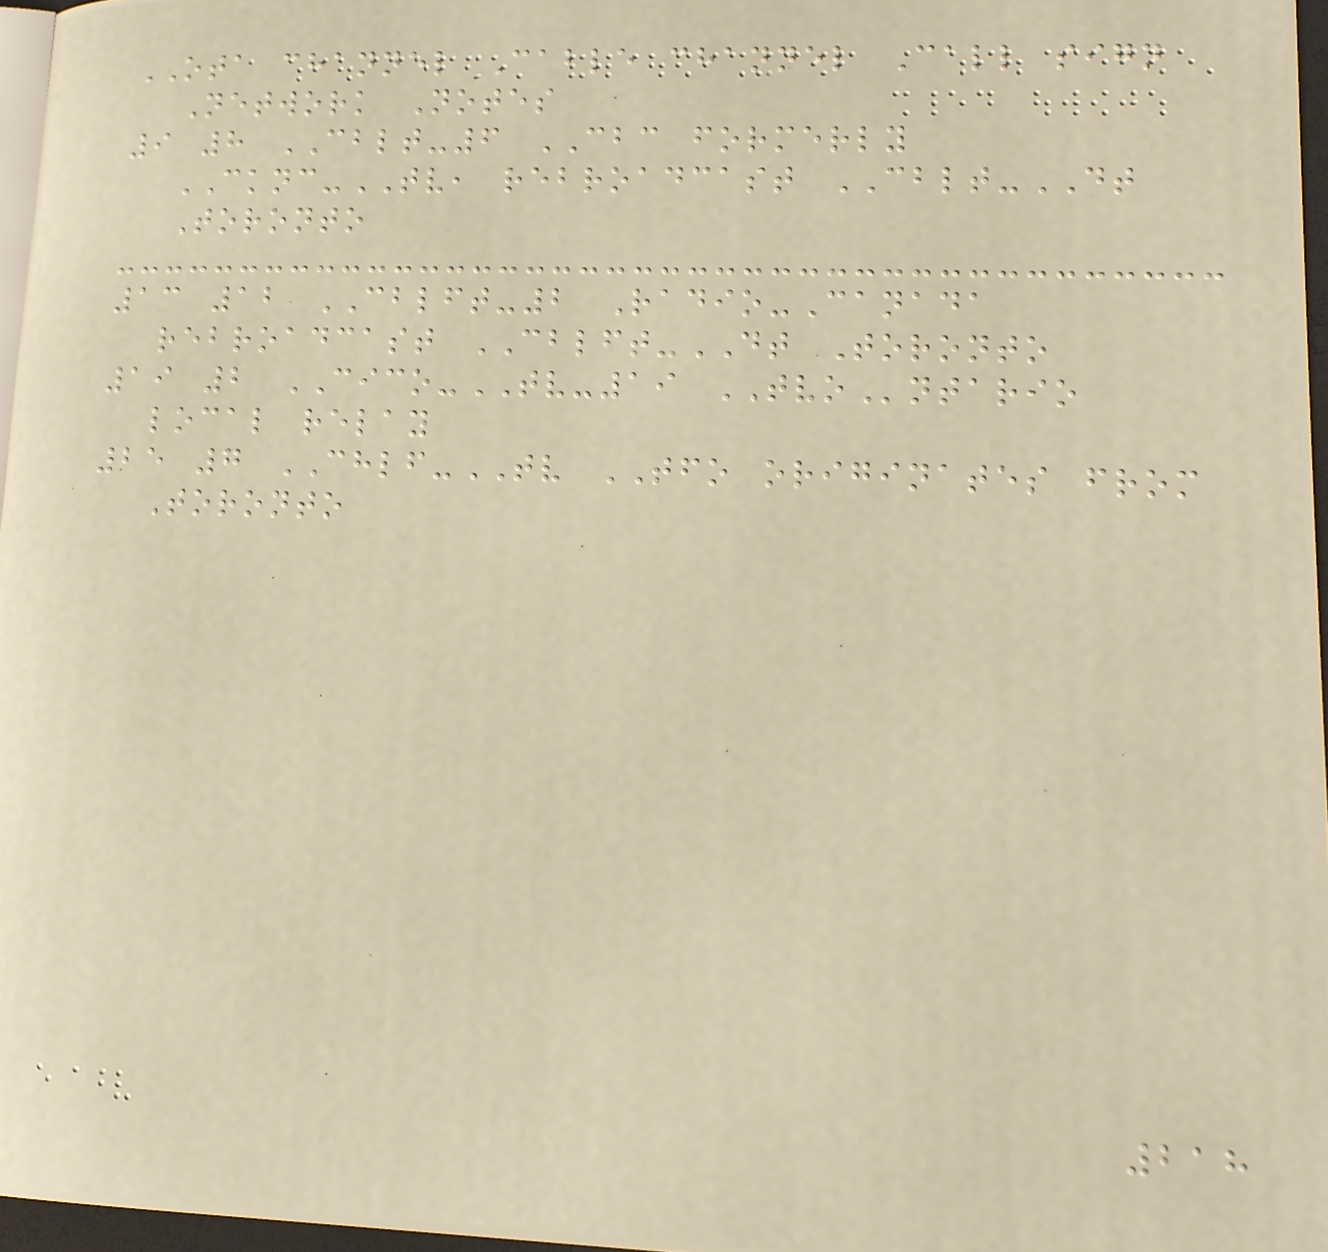OTA channel Cable channel Call sign
Network Notes
9 8 CBLT-6 CBC formerly
CKNC-TV, rebroadcast CBLT-DT
Toronto
13 12 CBLFT-2 Radio-Canada
rebroadcast CBLFT-DT Toronto
19 2 CICO-TV-19 TVOntario
local relay
25 7 CHLF-TV TFO originates from
Toronto
218
